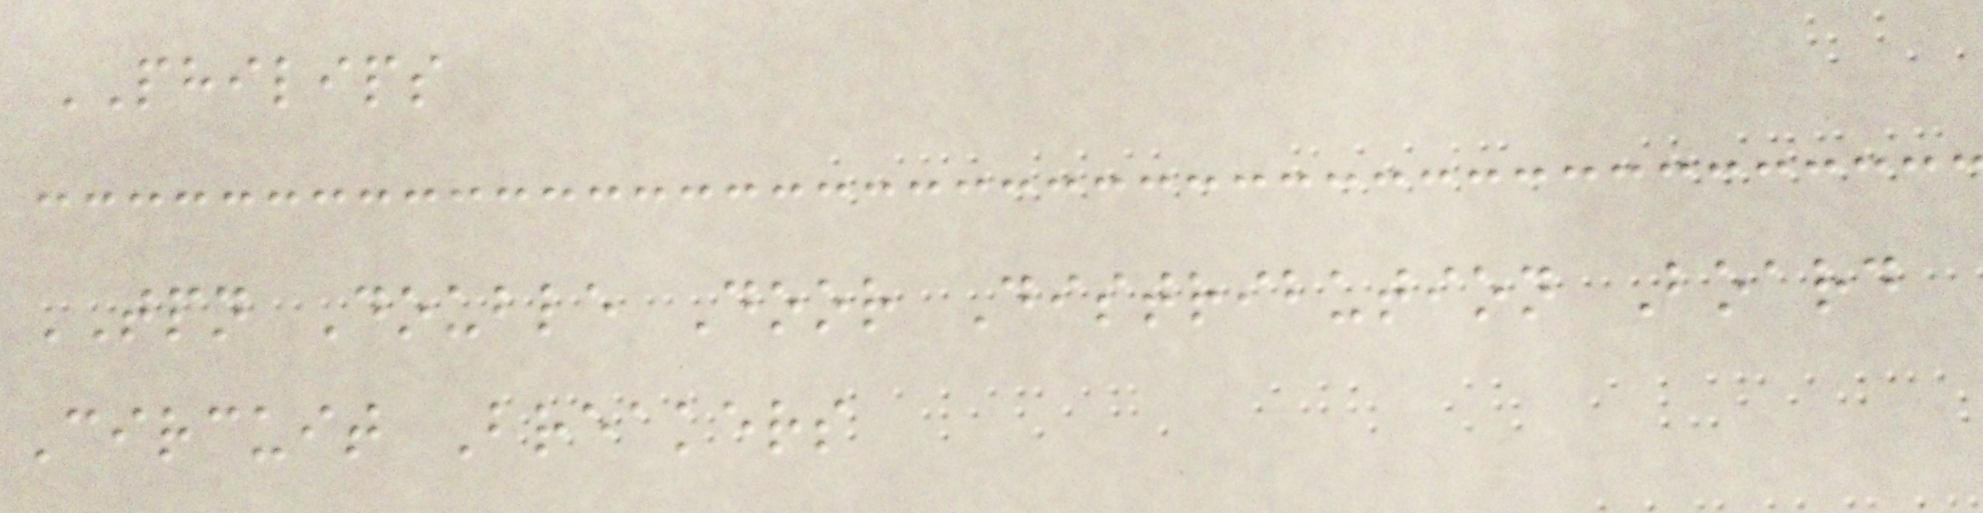PHILIPS
TPN Double Door Distribution Board
Circuit Breakers
